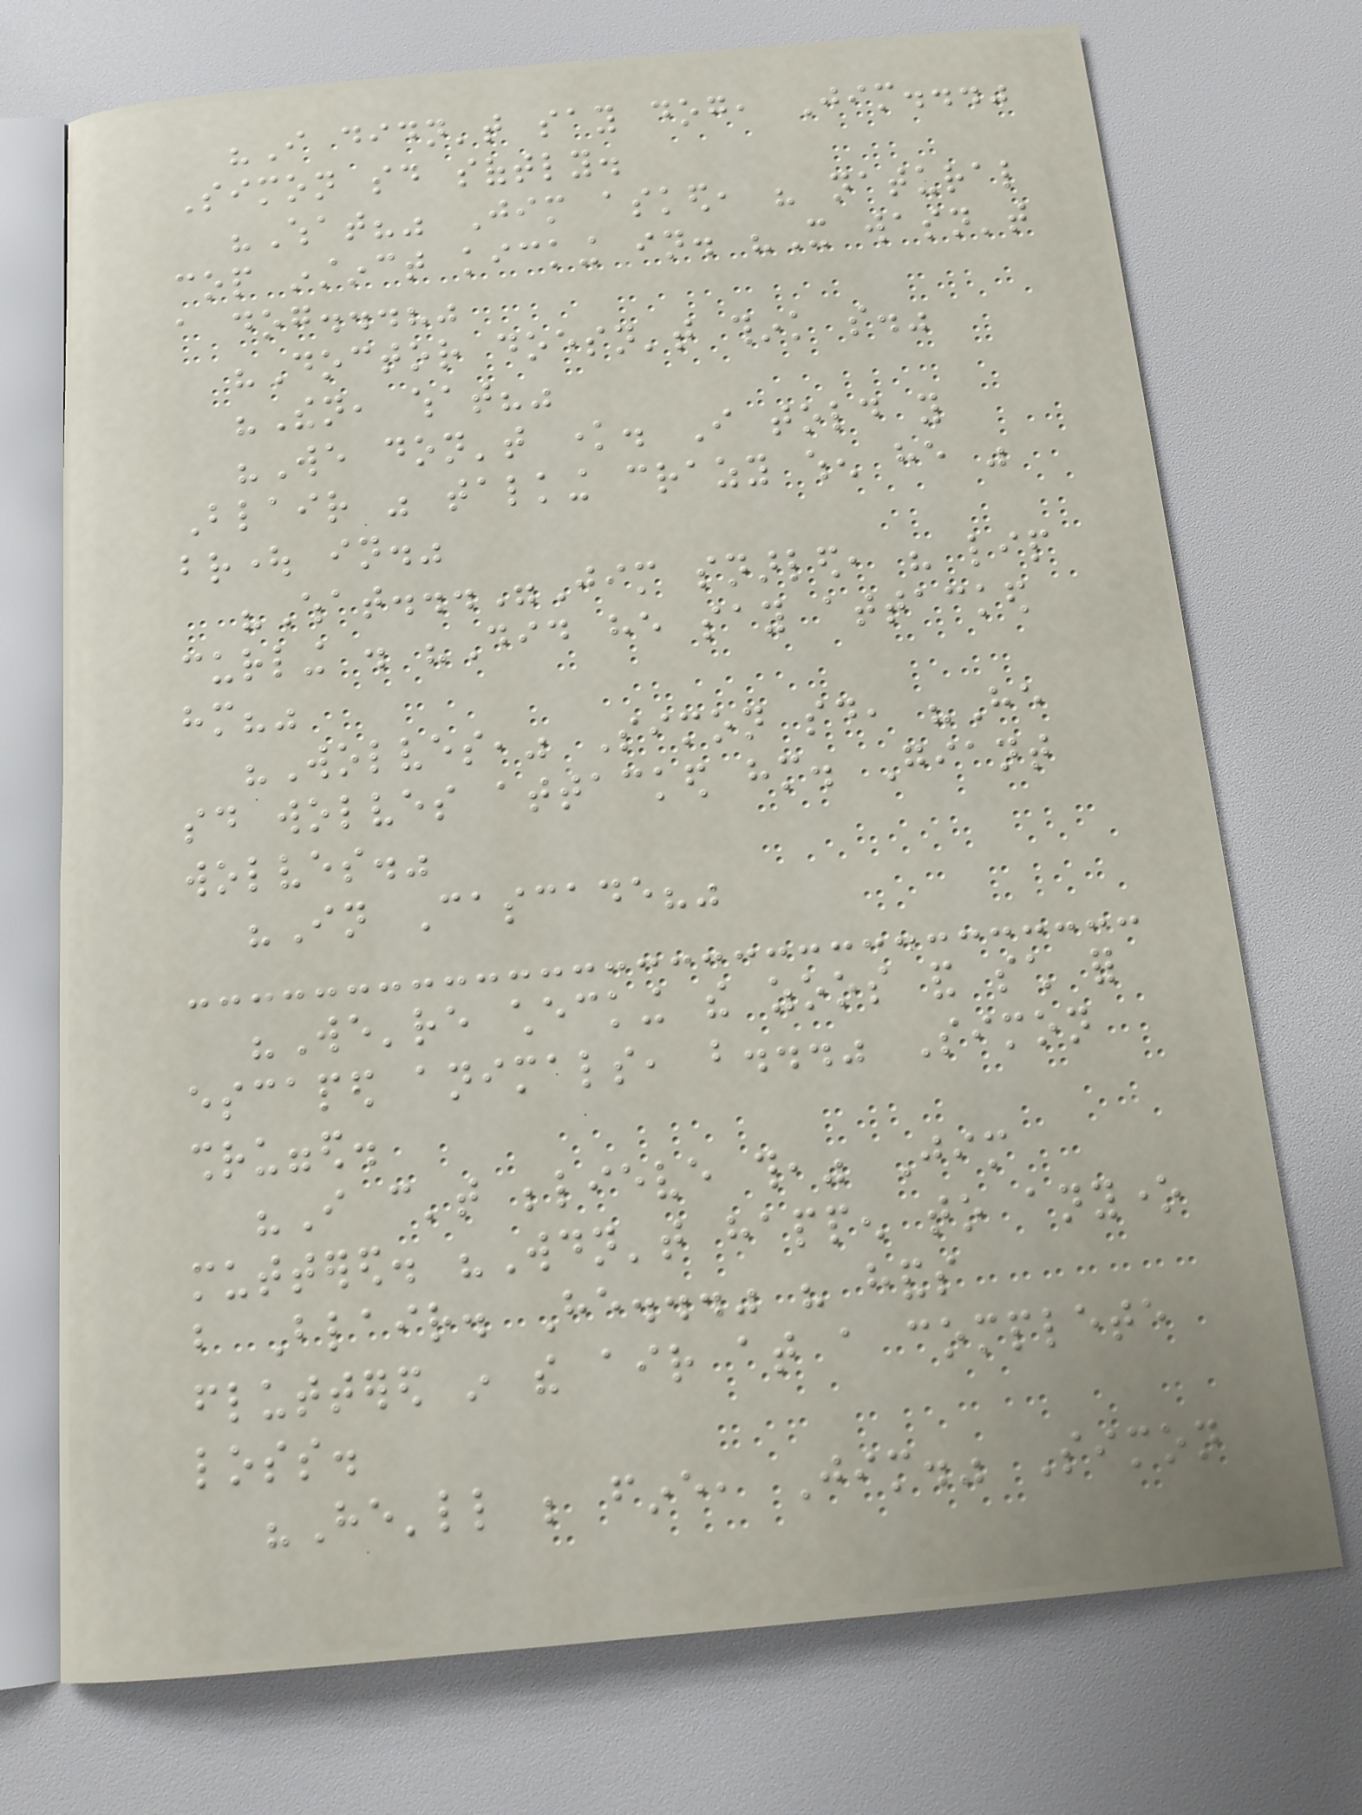"I didn't say dog, Jim..."
Simon said softly.
"What?" Jim asked, his natural
cop instinct kicking in. "It wasn't
a dog...?"
"Doctor doesn't think so."
"Then, what?"
"We don't know. I told you
Blair was talking crazy when he was
brought in."
"What..."Jim snarled, his lip
curling . "Did he say attacked
him?"
"Wolves," Simon said, "He
said wolves attacked him. Giant
wolves."
"In Cascade?"
"We're checking the zoos and such for
escaped animals, but..." Simon
shrugged.
"I can't believe this," Jim
muttered. "Wouldn't happen to anyone
but Blair. He..." his hands
fluttered in the air at a complete
loss.
"He'll be fine, Jim." Simon
